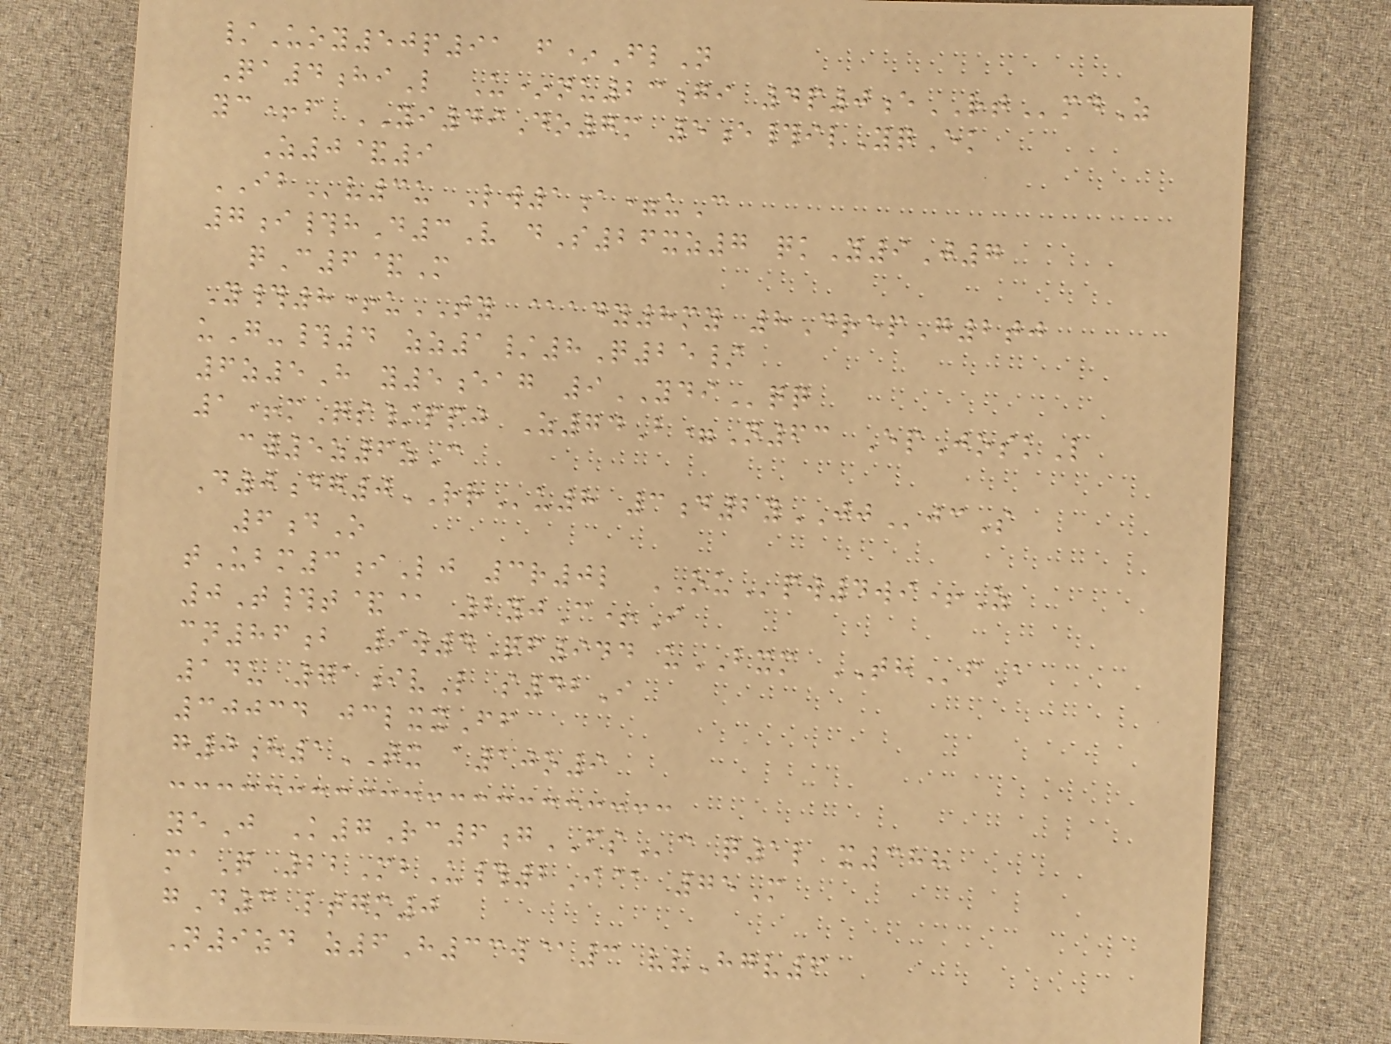/Uoy50p91 f*FlN
Qa4hiL U*nu23gi 4p0eRTmdZ
yc+f YI49Do7m 5e#ilYqEk
Z0&9
IBv3u Lw1a=uC
7i#hD3V dS26xz7 qkY9J7
qC6&M
Y#8+uTY @ady8my 8DrepG2tj
uG-#4 zz1/8Q25/
6z5H y5eag 9YDIqq
1+mQs/ppj Z74B=N63 EpJoskL
cw5z6zC
D0dg0RRu8 3d2yJJjcS
6dO
tUbm3iLj 3r0l OUpw4wi+Z
0T#t&@ 2yjC+I
cn86b 9w4Qf944 uBXM THfA
14u 71ivL s42I
30034 jclxxFf
g0h1TX a10o9
yeJ K7Rc6gFSc q1l x388
maQ 22MbU#2I@ 75M
gD3 ltgm0
N9zd z6H33w@3 vvHgv6
